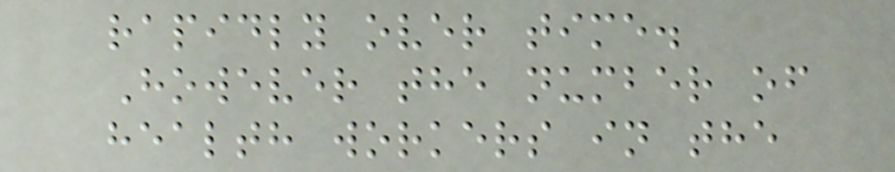rapidly over time.
However the number of
health workers in the
